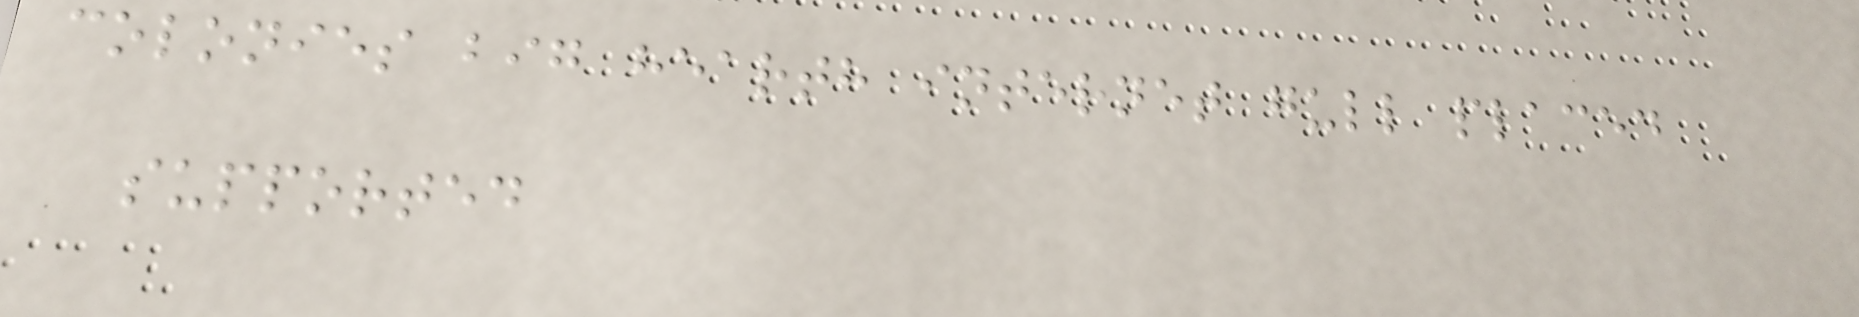colonies big hearth internet gull placed
supported
